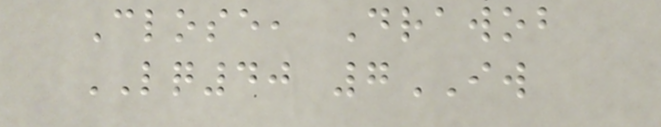Close, Drawob
LQ40 7IW
